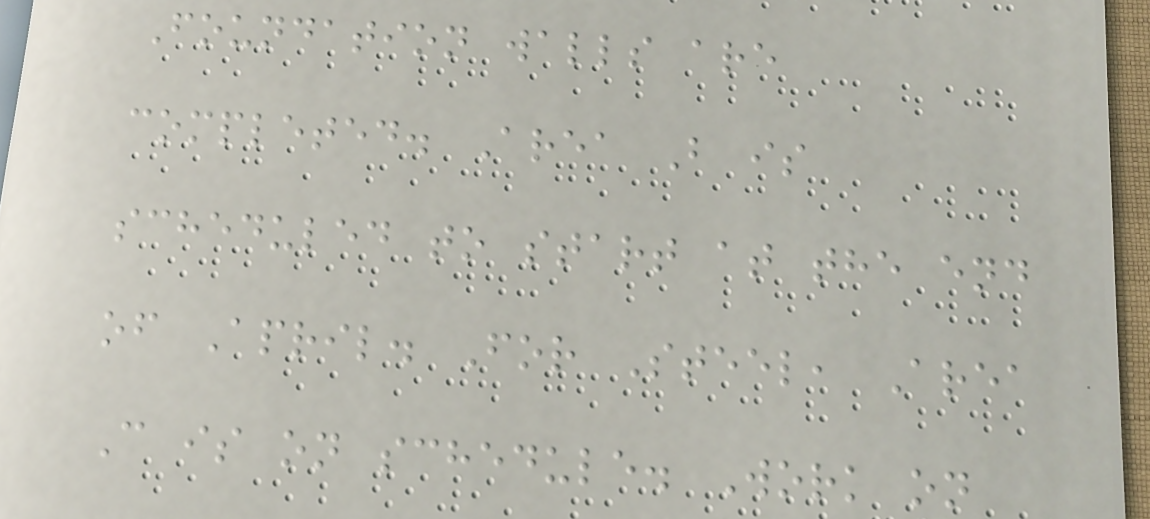Foundation walls are
completed. Area B is
scheduled to start at the end
of April. For Steel, Area
C is on schedule. Work on
